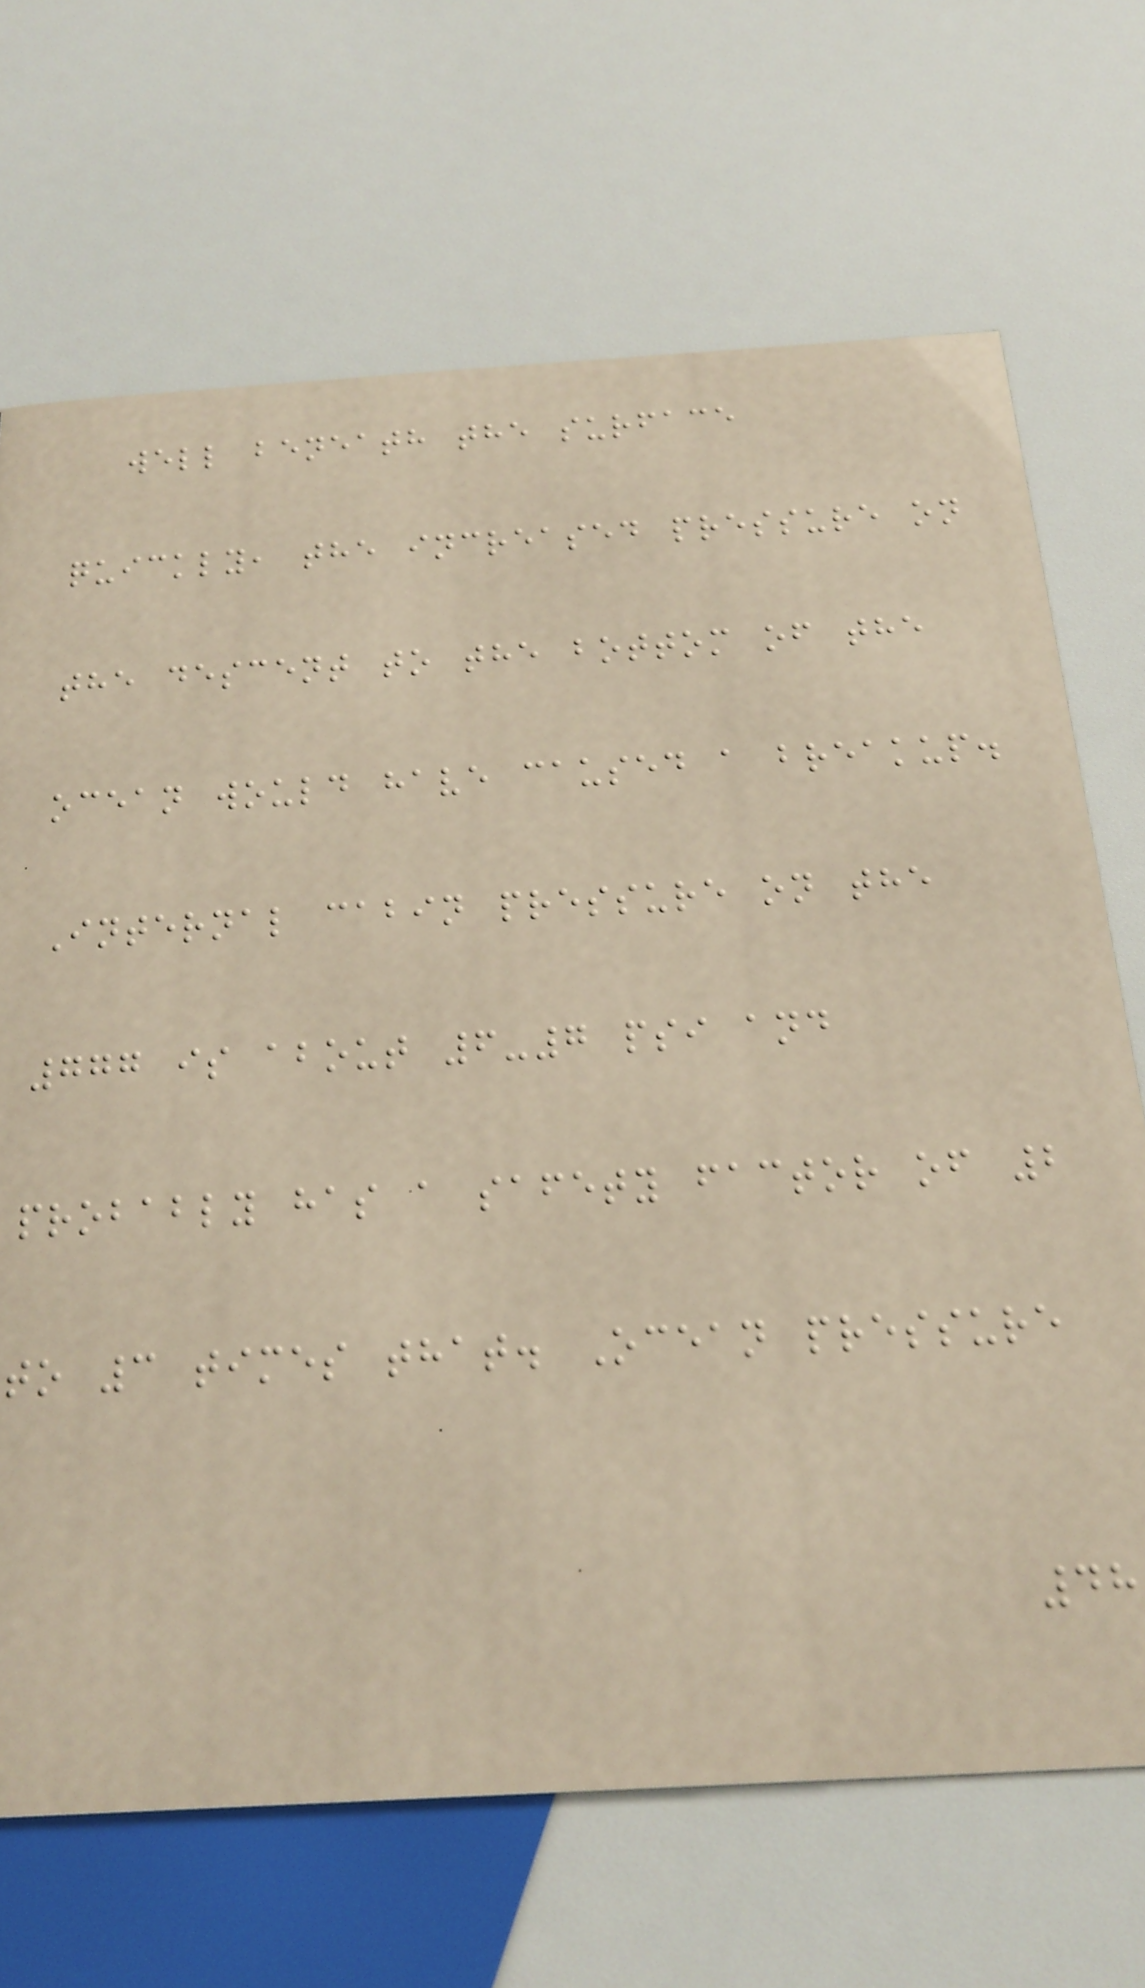well beneath the surface
quickly, the increased pressure on
the descent to the bottom of the
ocean would have caused a breakup.
Internal cabin pressure on the
777 is about 6-7 psi and
probably has a safety factor of 2
to 3 times that. Ocean pressure
48
